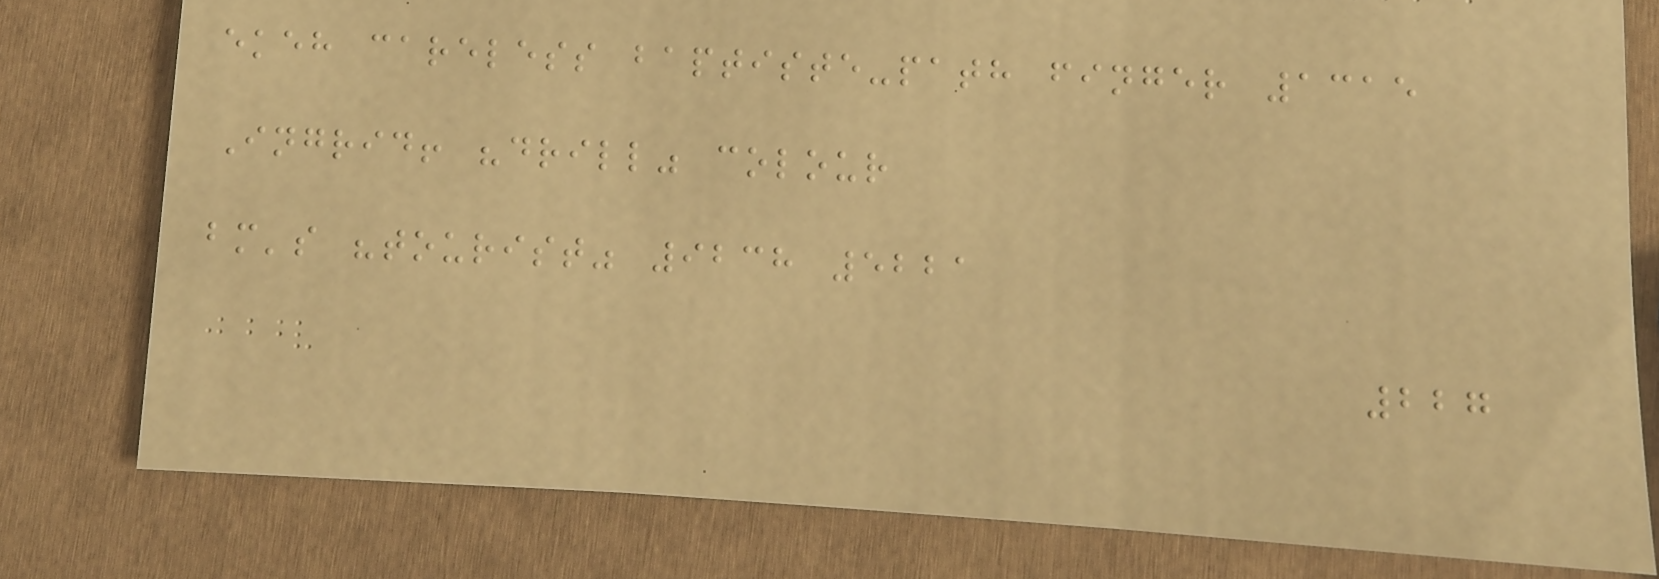ekeh careless baptiste-path finger 1315
Ingrid! "drill" colour
bm's "tourist" 9238 5221
227
